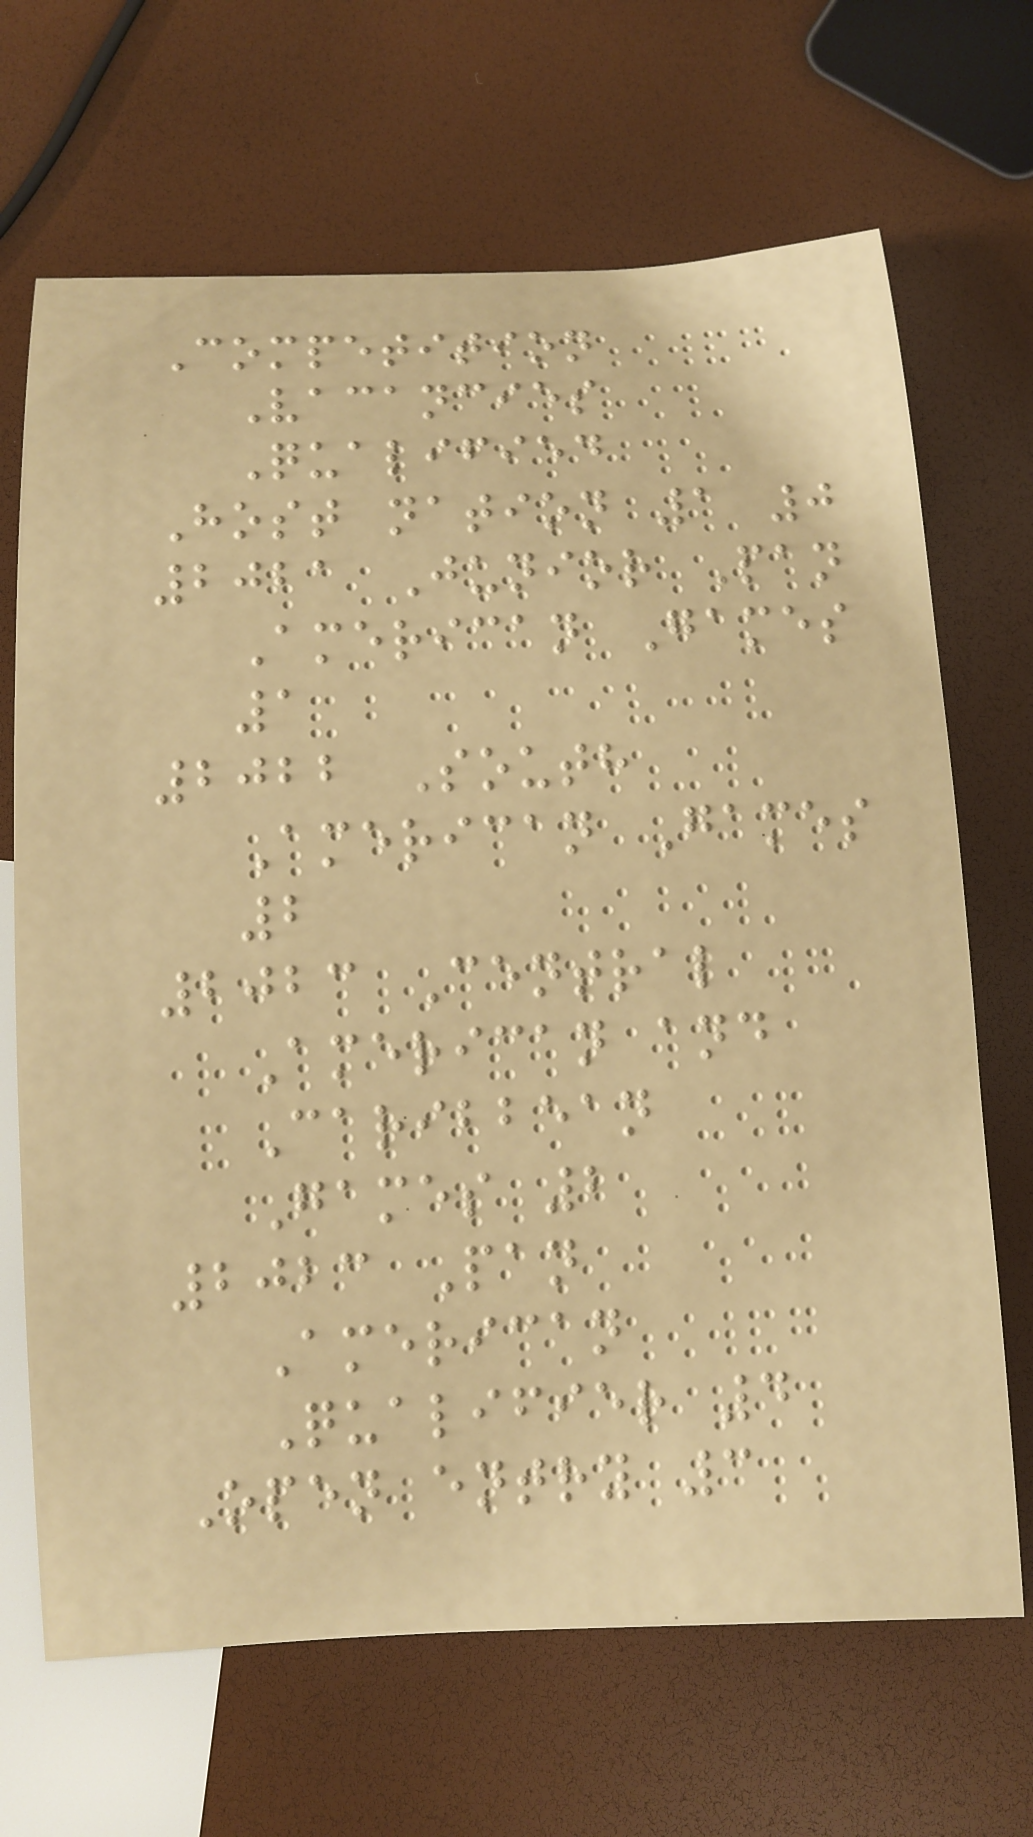Competition
Vacancies
Qualified
Host nation 1 0
2021 Junior Pan
American Games
1
2022 South
American Games
2
2023 Central
American and
Caribbean
Games 2
2023 Pan
American
Qualifier 4
Open entry 3
